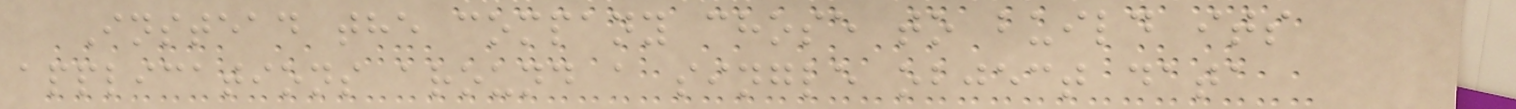Instead the company chose to build its
applications around a single object data
